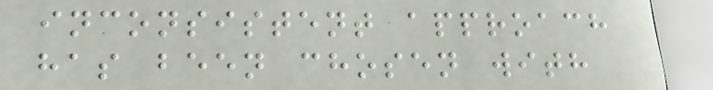inconsistent approach
has been chosen with
